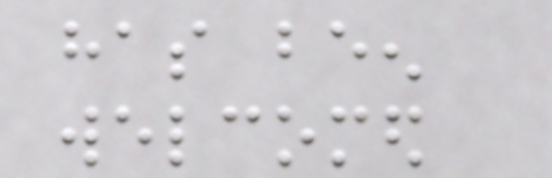has been
welcomed
